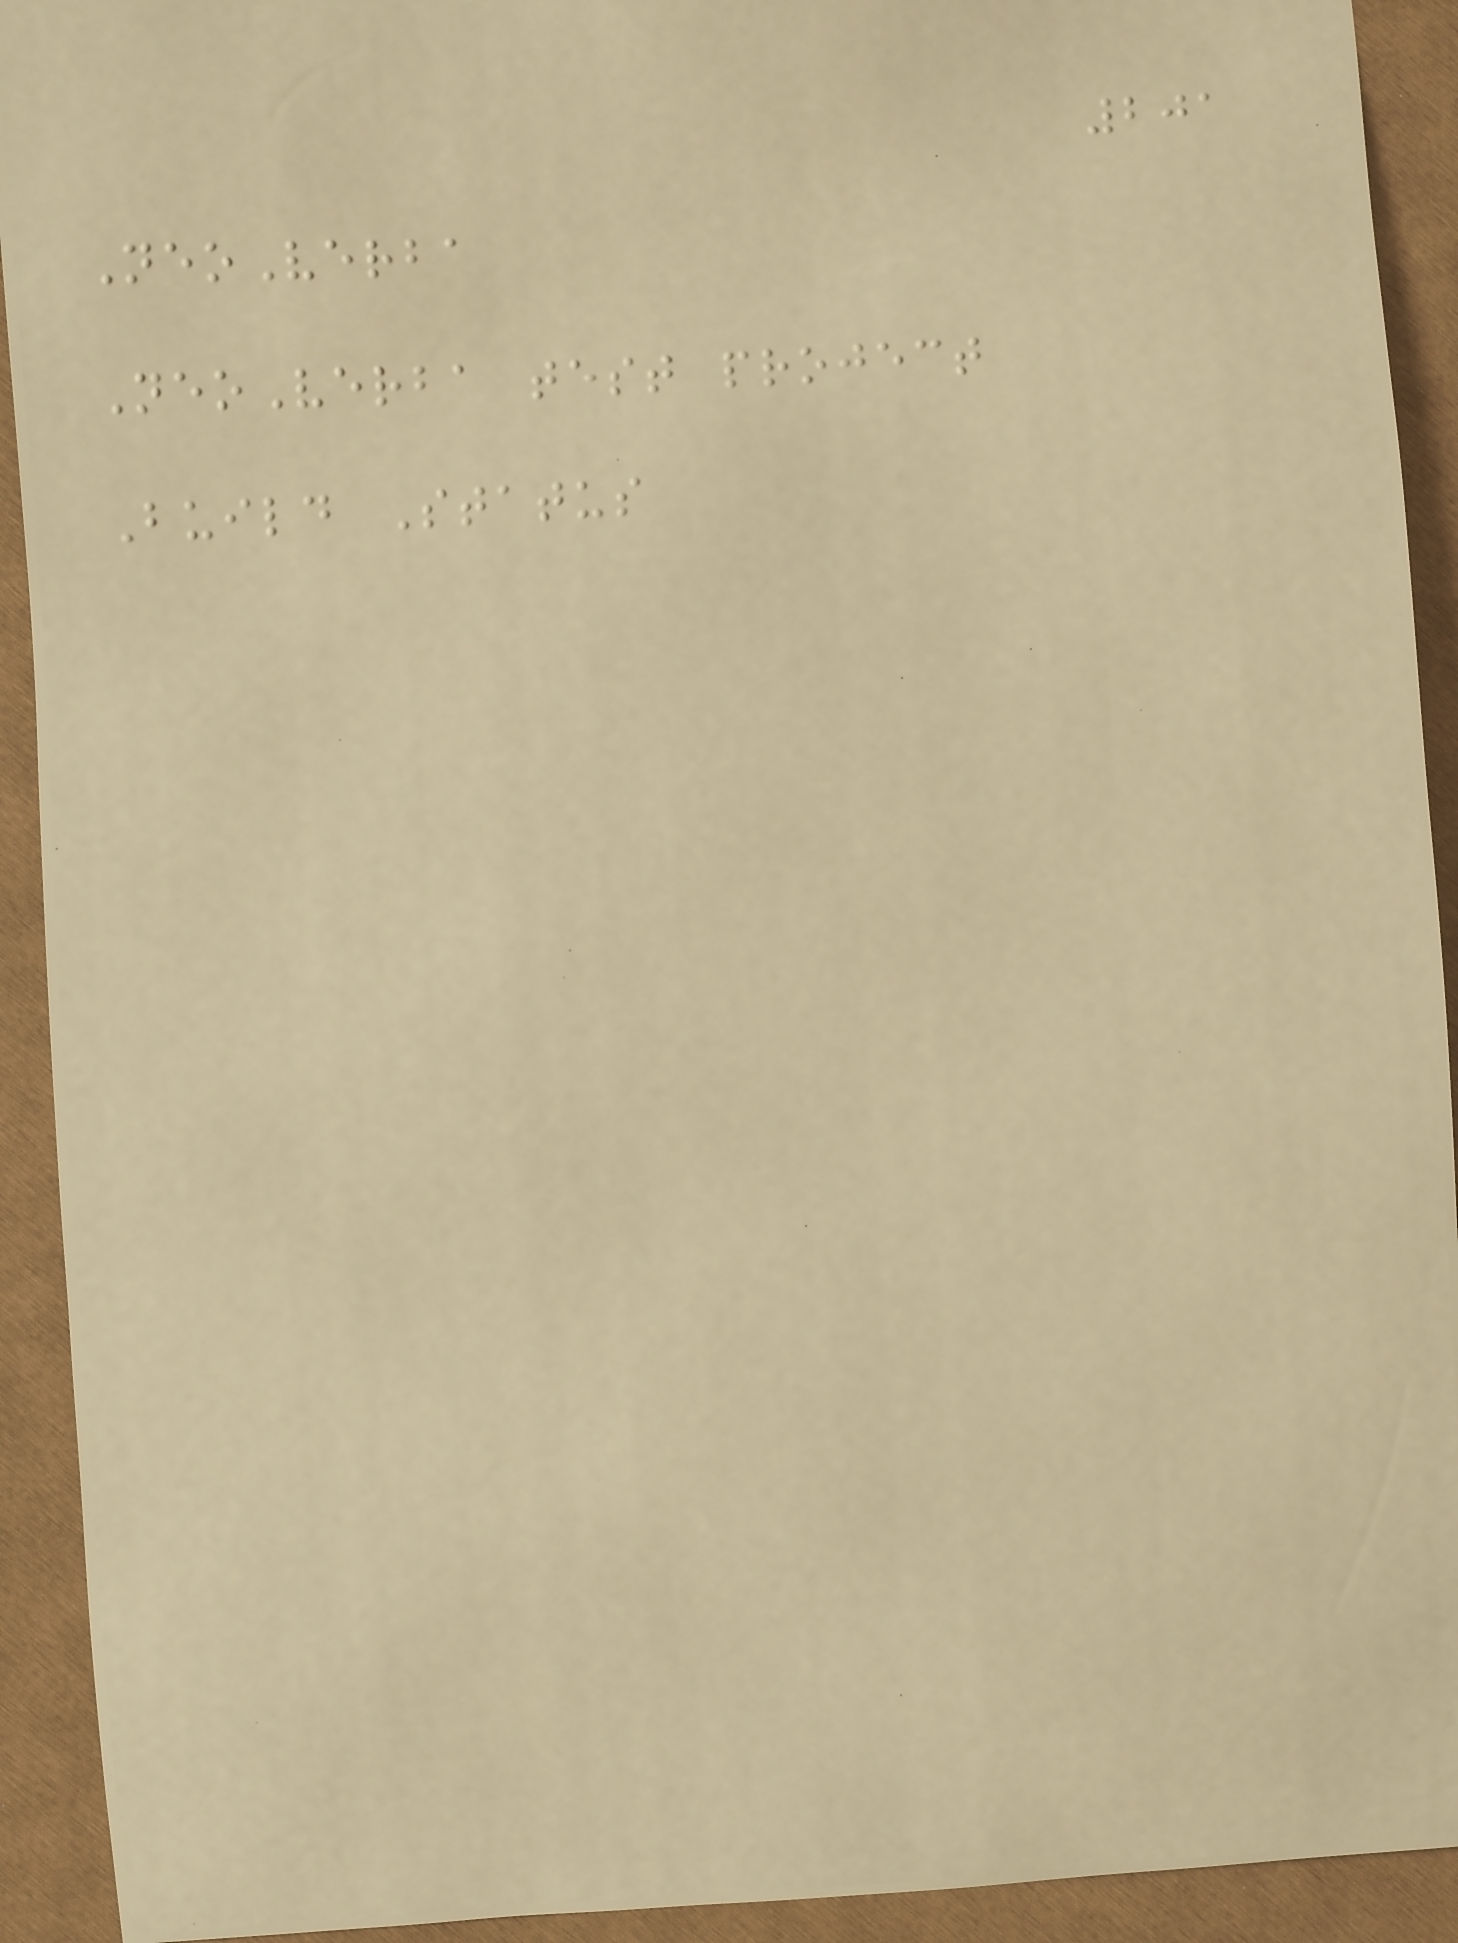201
NeoVerba
NeoVerba test project
Build Status
